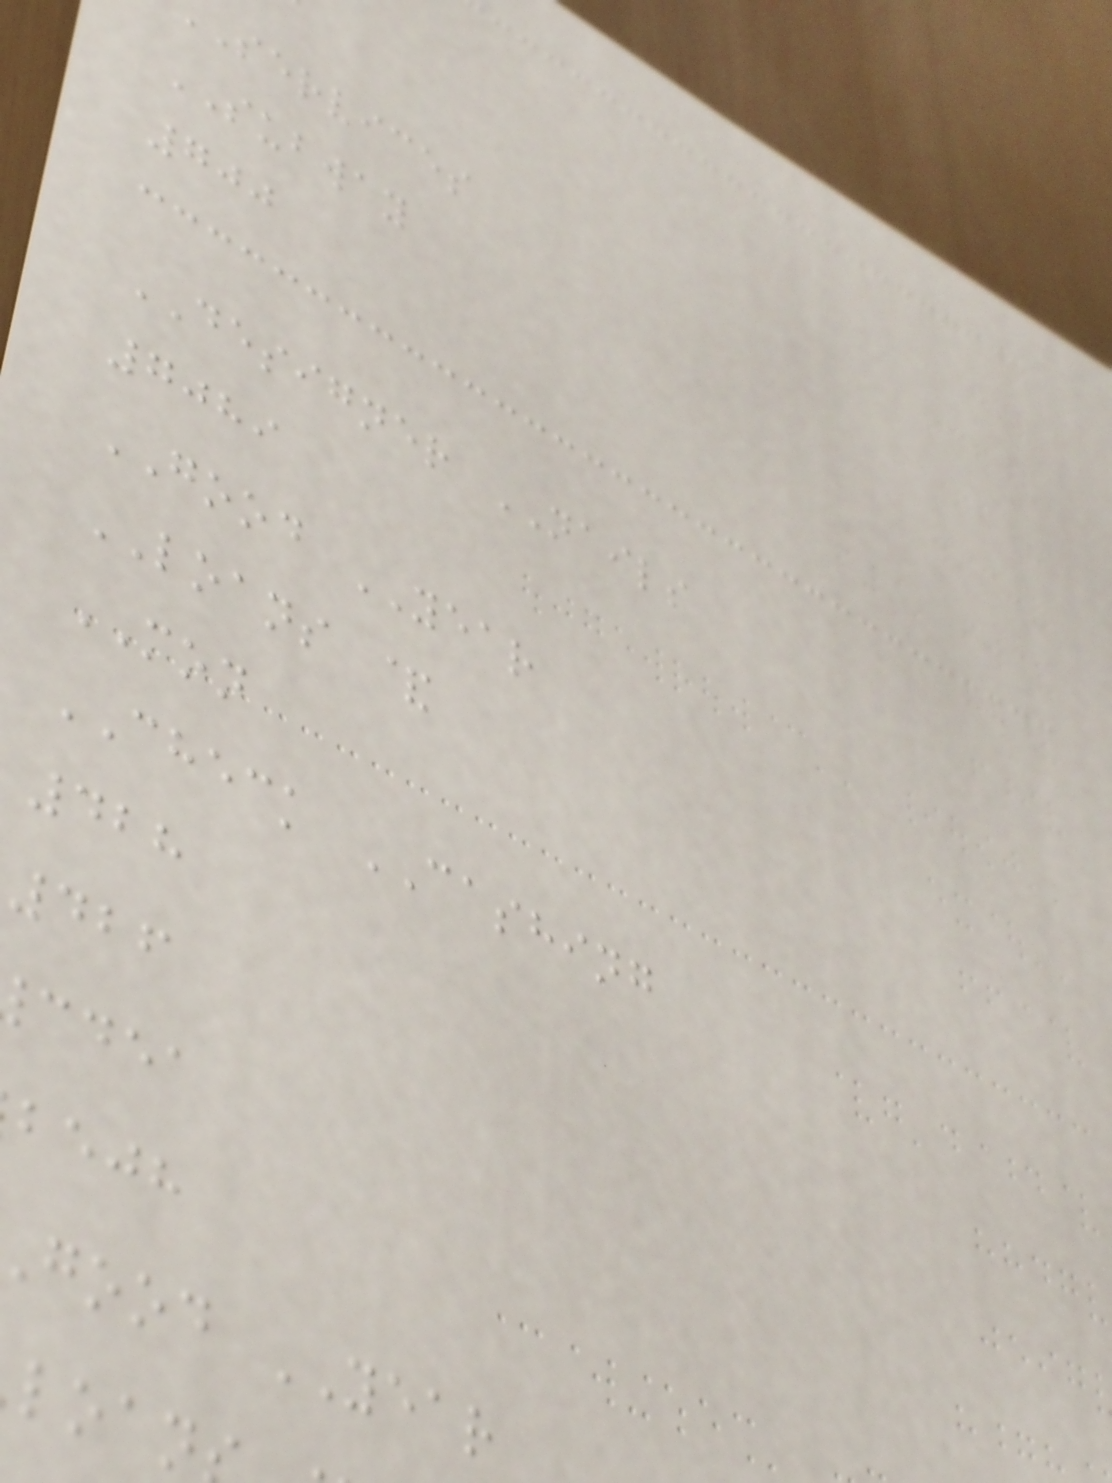services
SUBWAY
700
DESIGNER NAILS
7089
GOOD YEAR
LOANS &
MON
CHECK CASHING
428
426
cdea
bejh
good YEAR
